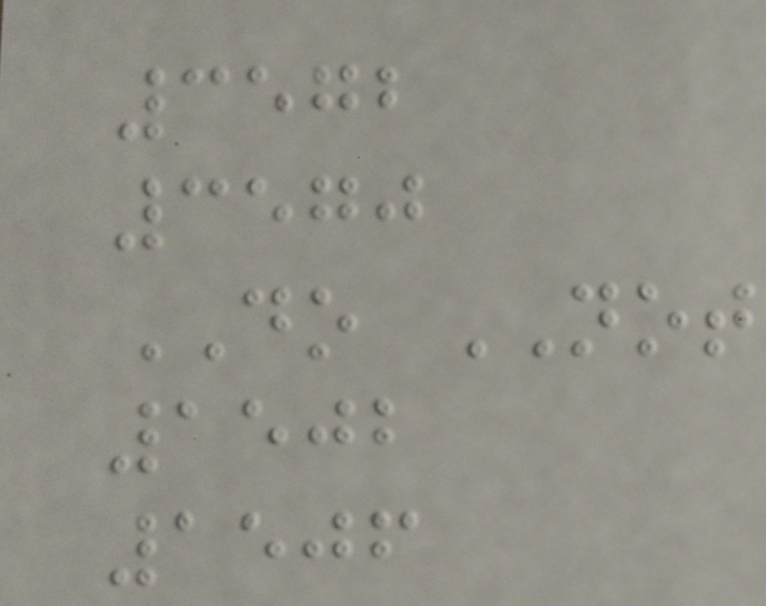3572
3570
DO NOT
1502
1506
